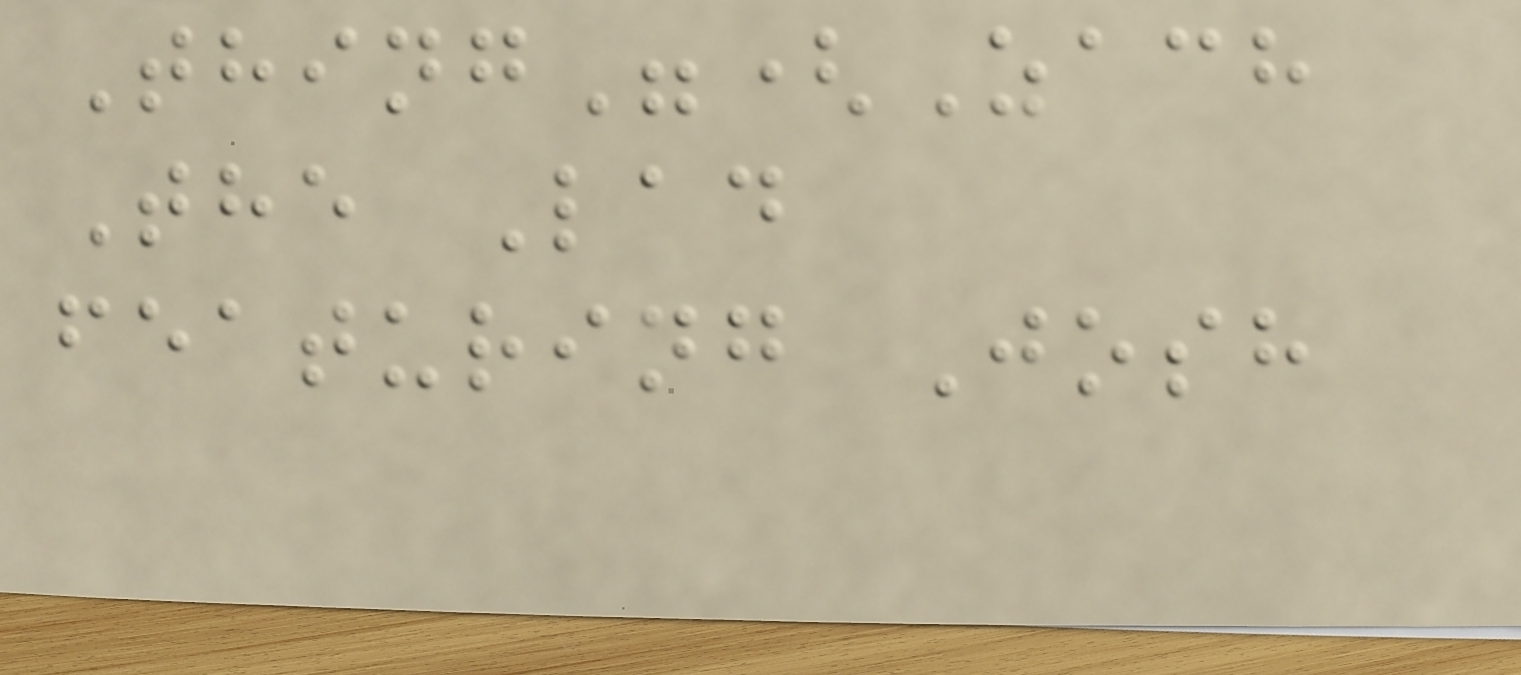Thing"(Zach
The Lad
featuring Josh
